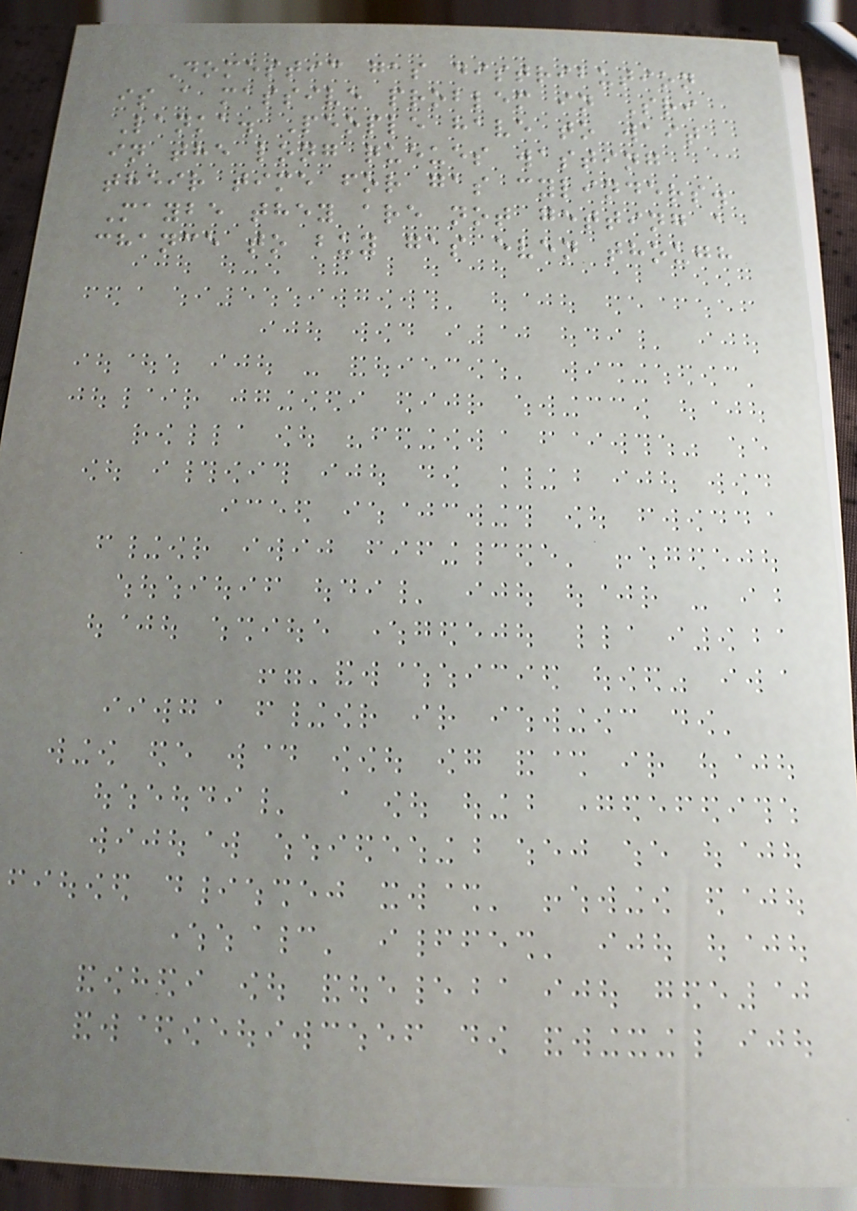Domestic gas distribution
is a massive problem in Sri
Lanka. People have to wait
in the long queues wasting
their time for gas cylinders.
Maybe they are not getting a
chance to buy gas even though
